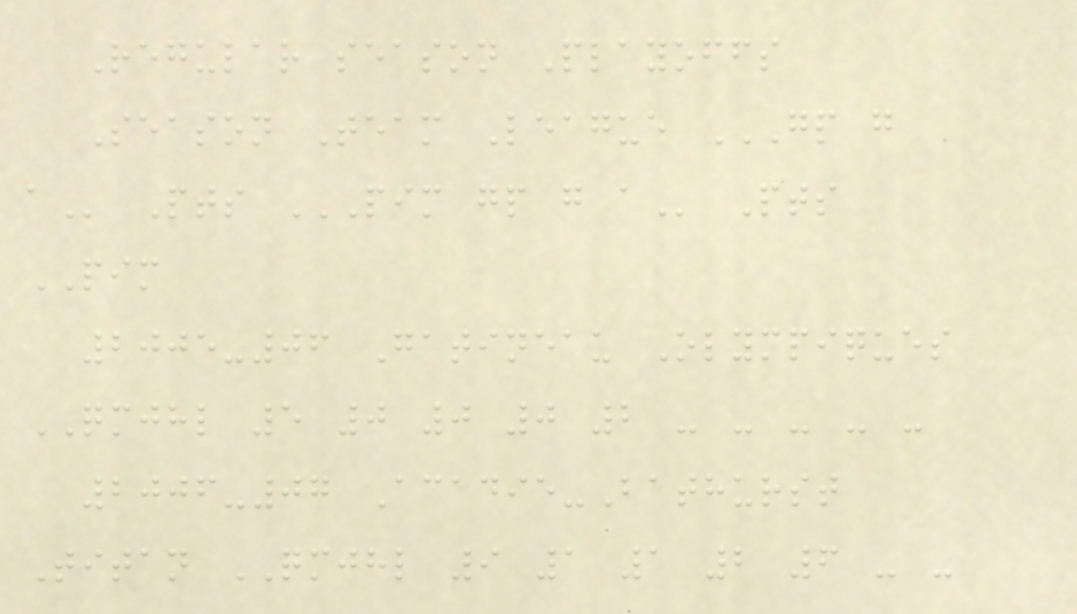Regular season Playoffs
Season Team League GP G
A Pts PIM GP G A Pts
PIM
2005-06 Gatineau Olympiques
QMJHL 5 0 0 0 2 - - - - -
2006-07 Acadie-Bathurst
Titan QMJHL 9 1 1 2 6 - -
